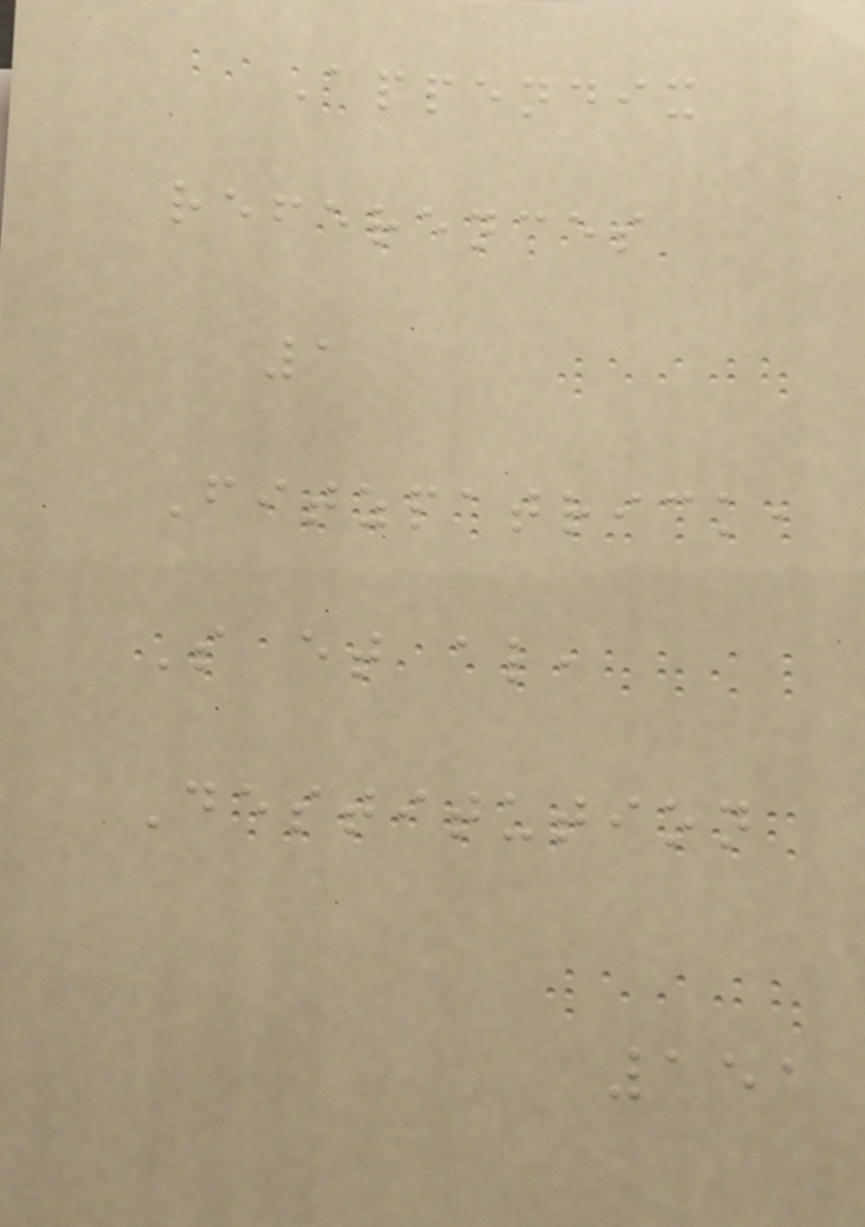Appendix
references
1
Fitzpatrick,
S et al,
Destitution
151
